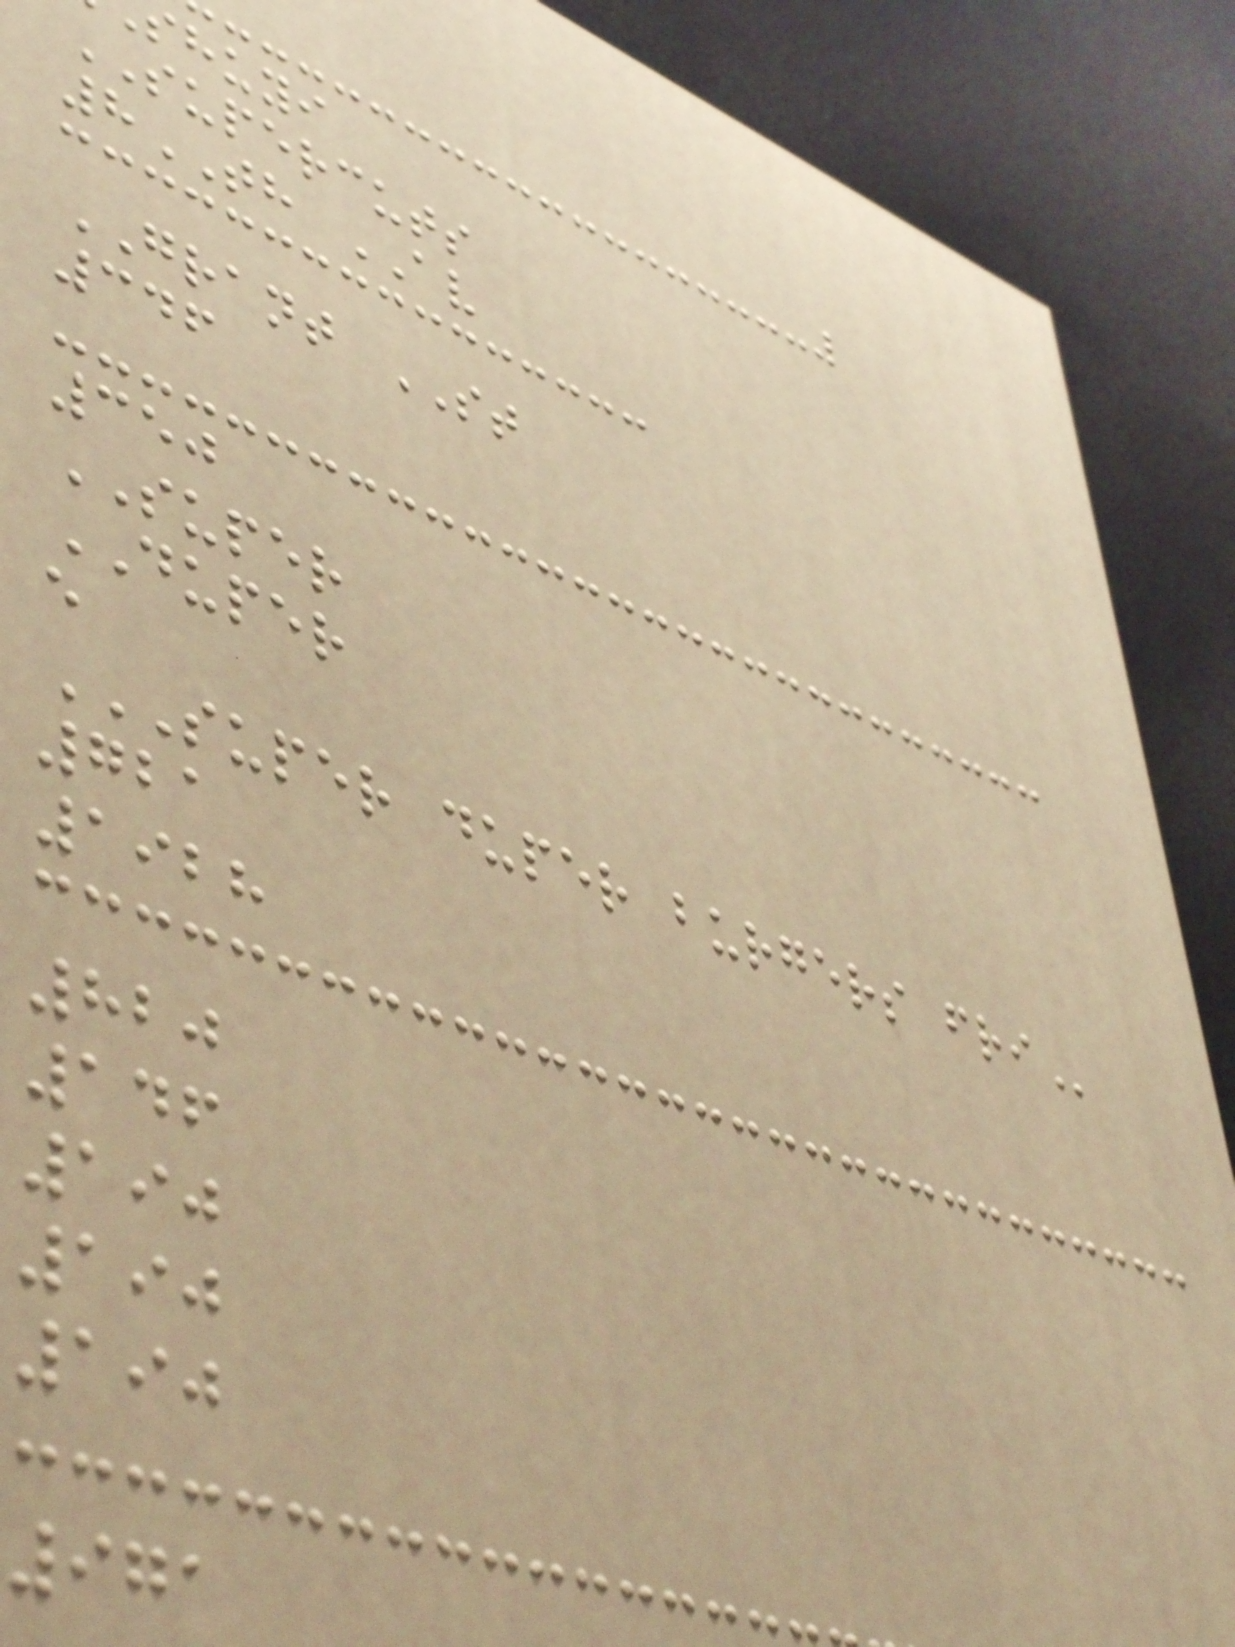shuyi
SUPERCUTS
8TH AV
GRANT ST
346
350
SUPER
DUPER
e
SUPER DUPER BURGERS FRI
721
1928
820
146
190
190
190
971
